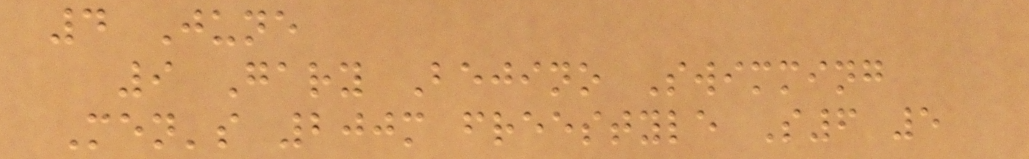4 June
9 Gary Bejino Swimming
Men's 200m freestyle S6 5
